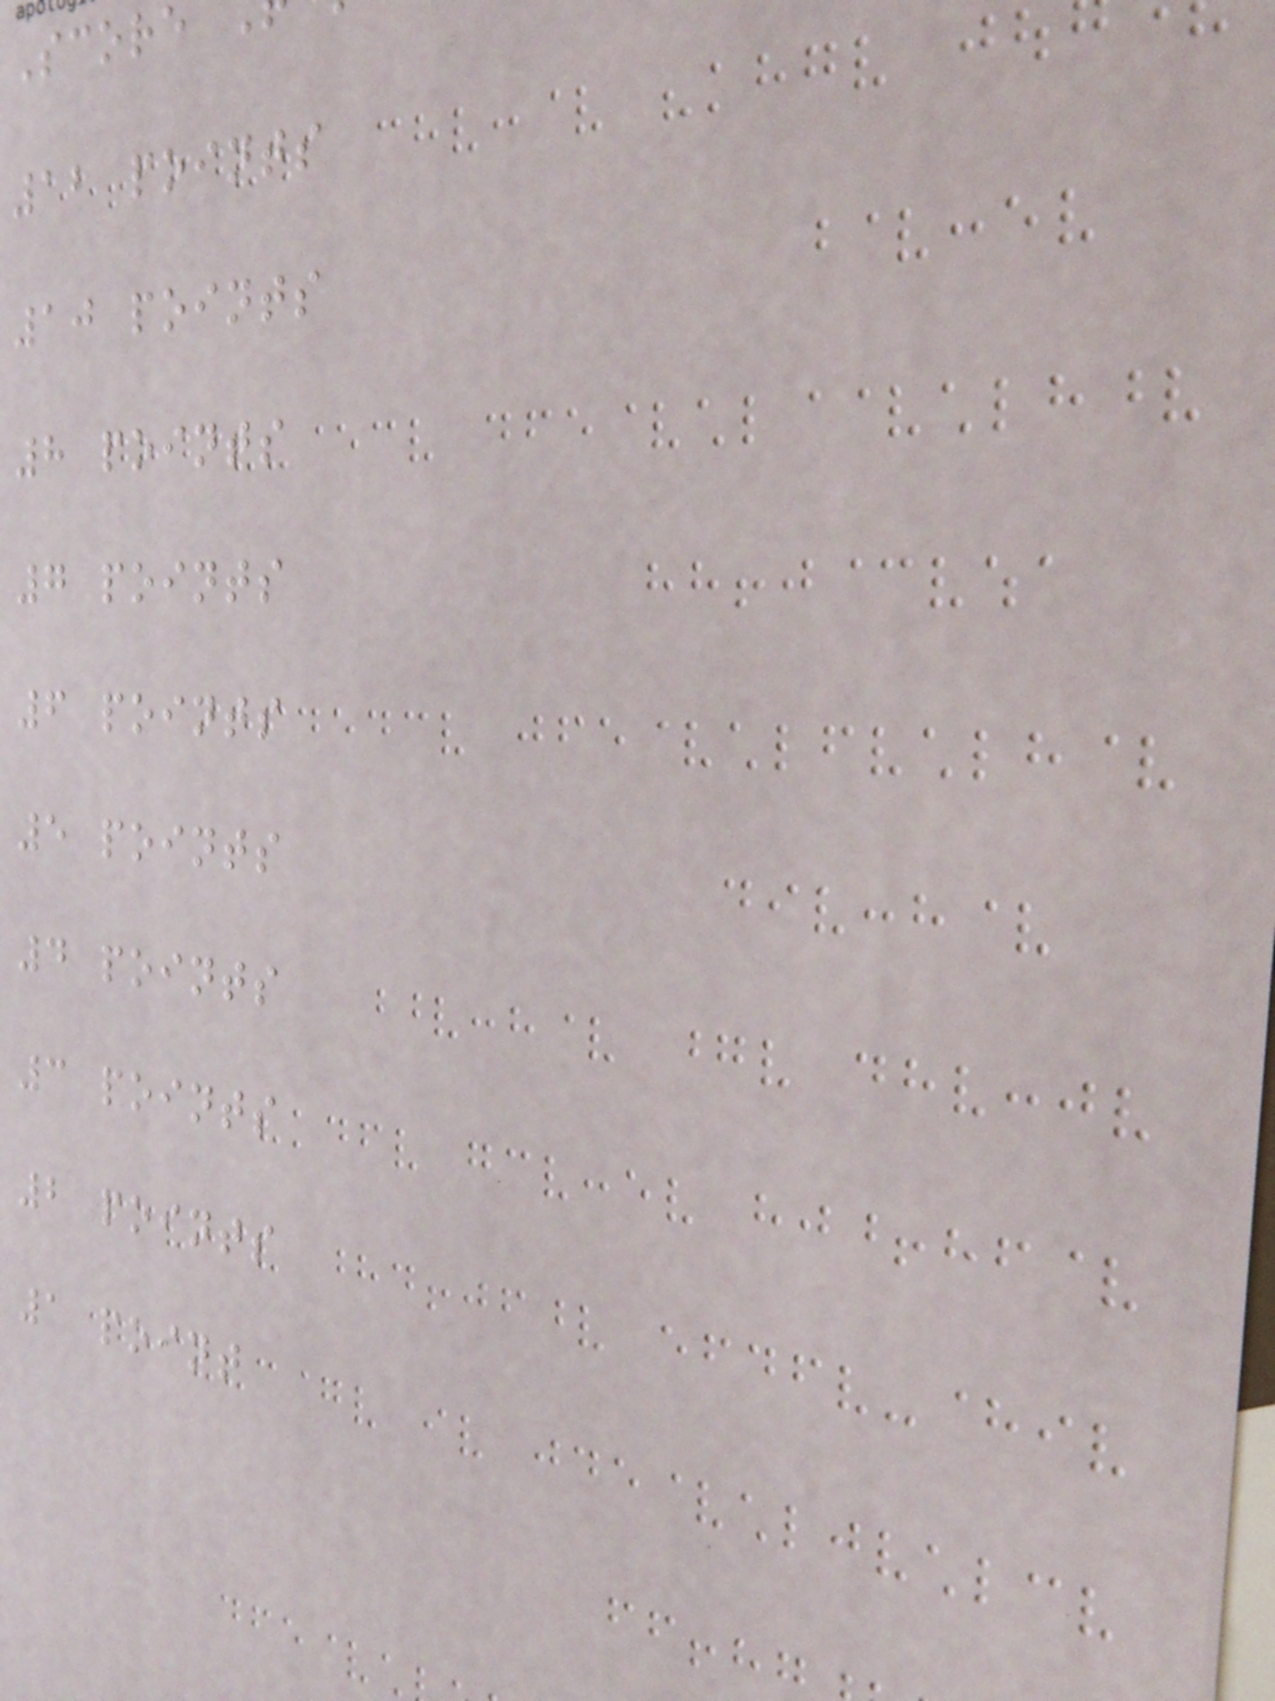Score
12 points
10 points
8 points
7 points
6 points
5 points
4 points
3 points
2 points
1 point
